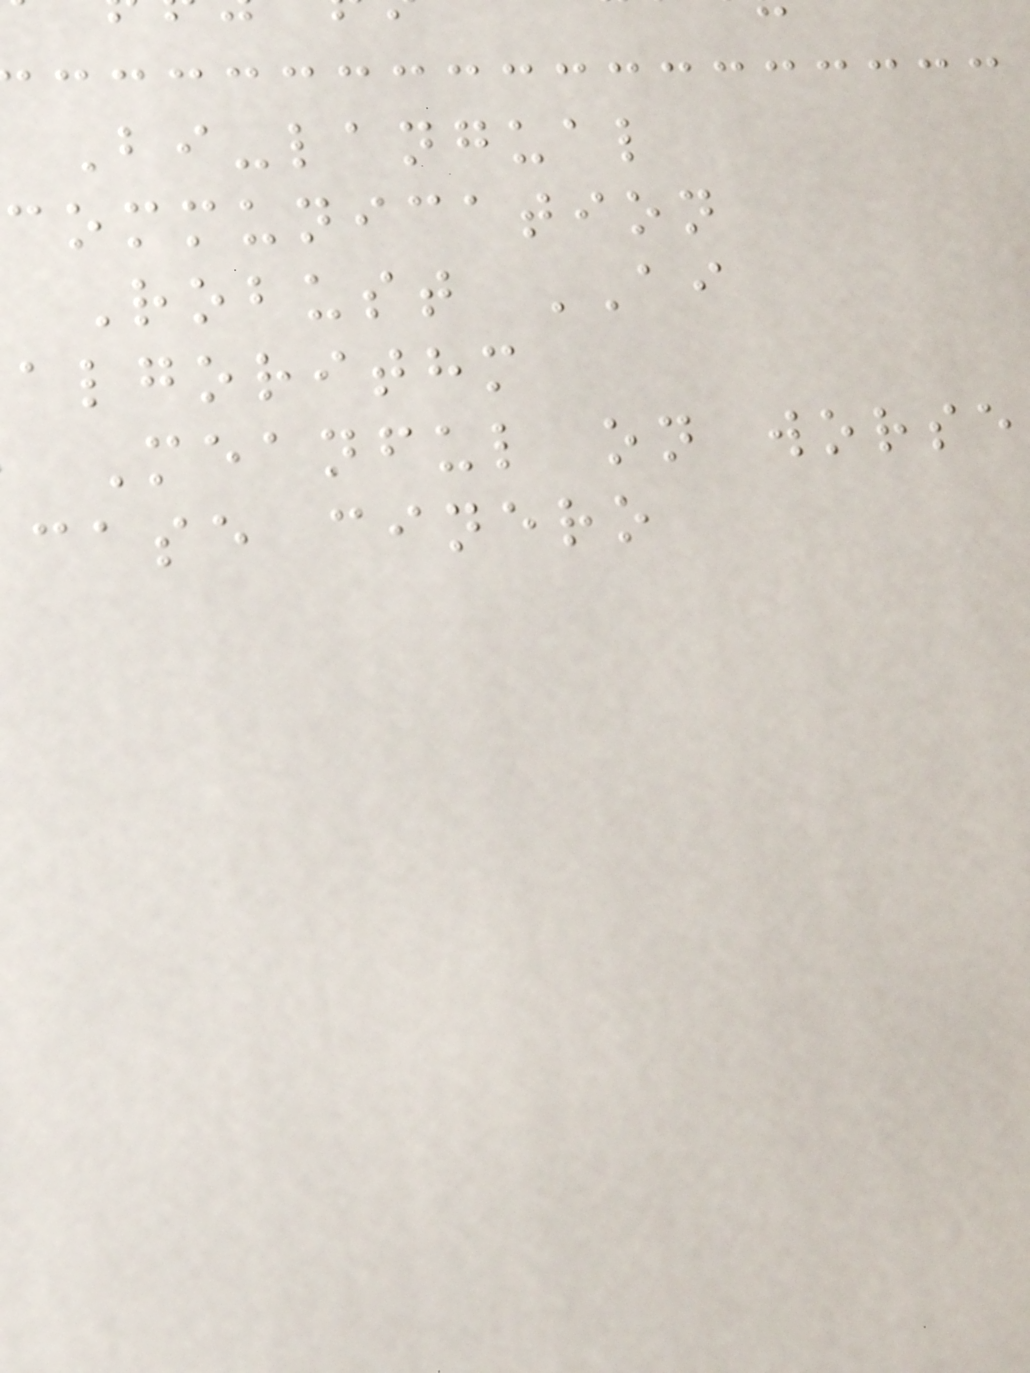Bi-langual
communication
Robust AI
algorithm
Meanful on worse
case cinero
